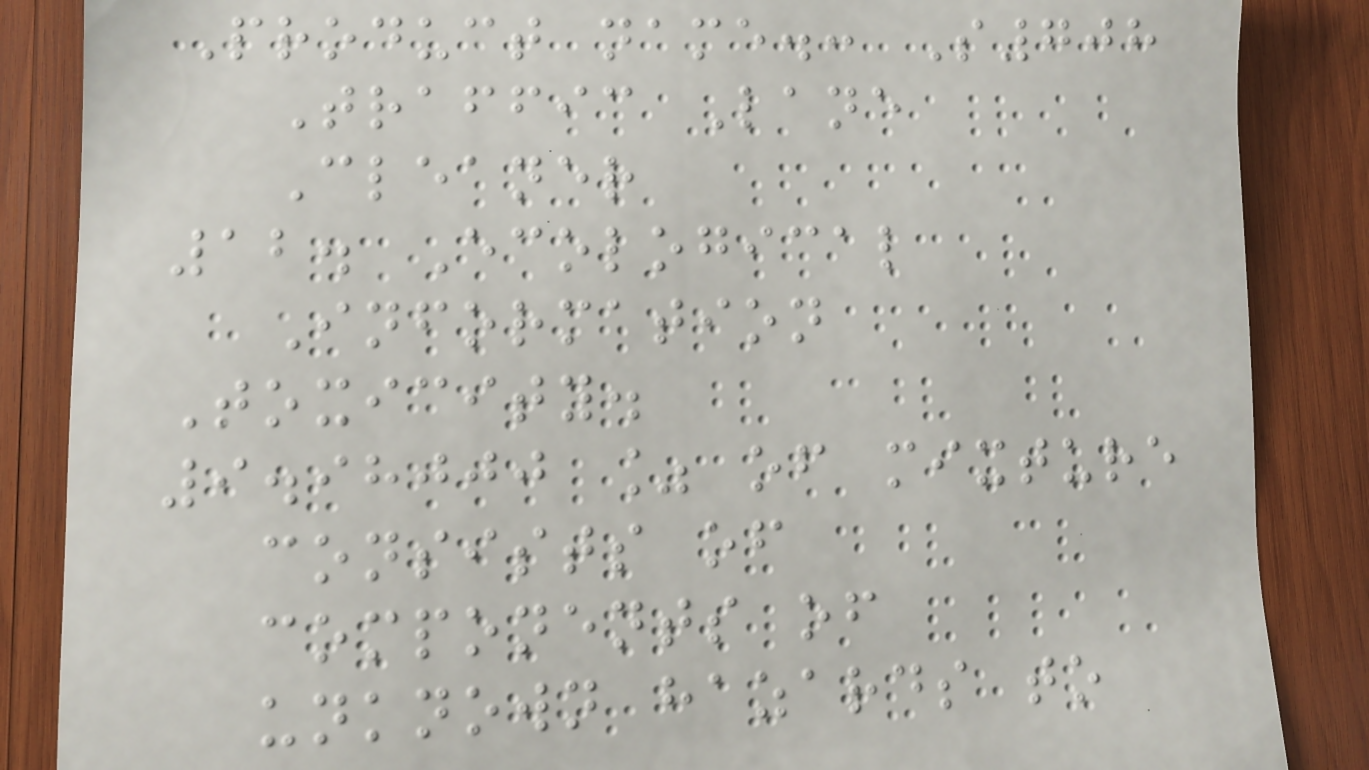Product name.: S708
Traffic Lane
Cleaner
12. Ecological
Information
Toxicity.
9.98000 % of mixture
consists of
components of
unknown hazards to
